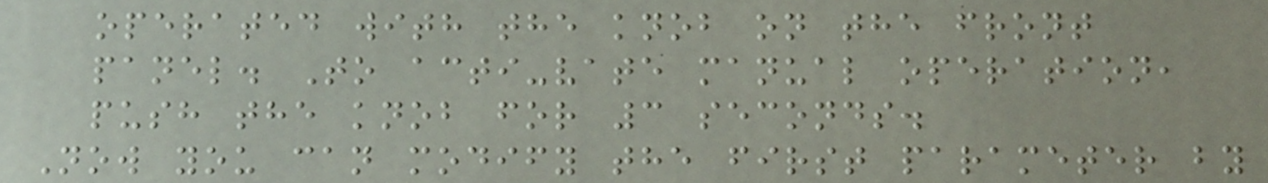operated with the knob on the front
panel. To acti-vate manual operation,
push the knob for 3 seconds.
Now you can modify the first parameter by
